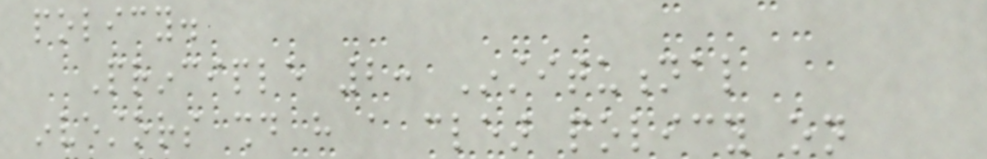policy.
Principle 2: Institutional
investors should have a clear policy on
